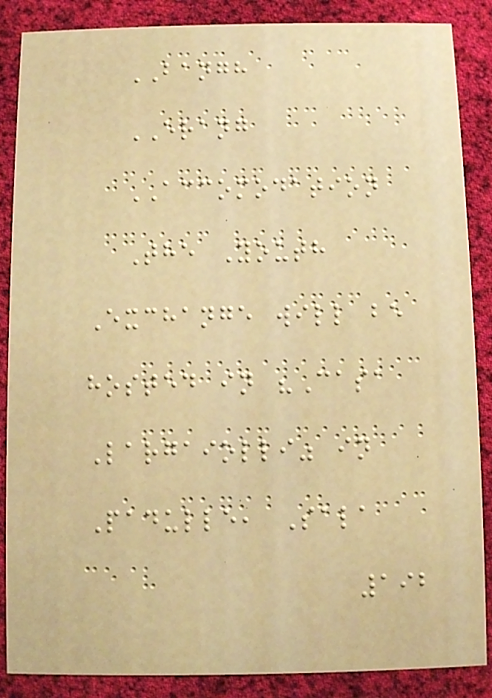BANGH
ERANG
ACCOMODATION
The Youth
Exchange will be
hosted in "Casa
Largaiolli" in
Padulle, Sala
192
